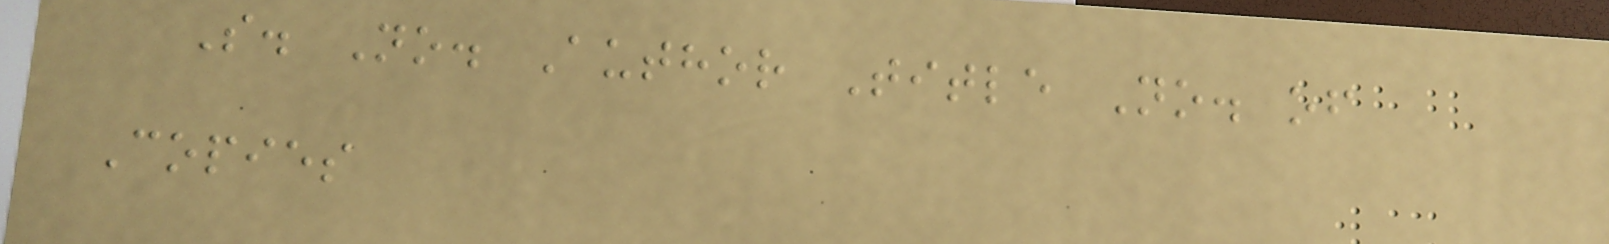S. No. Author Title No. of
Copies
